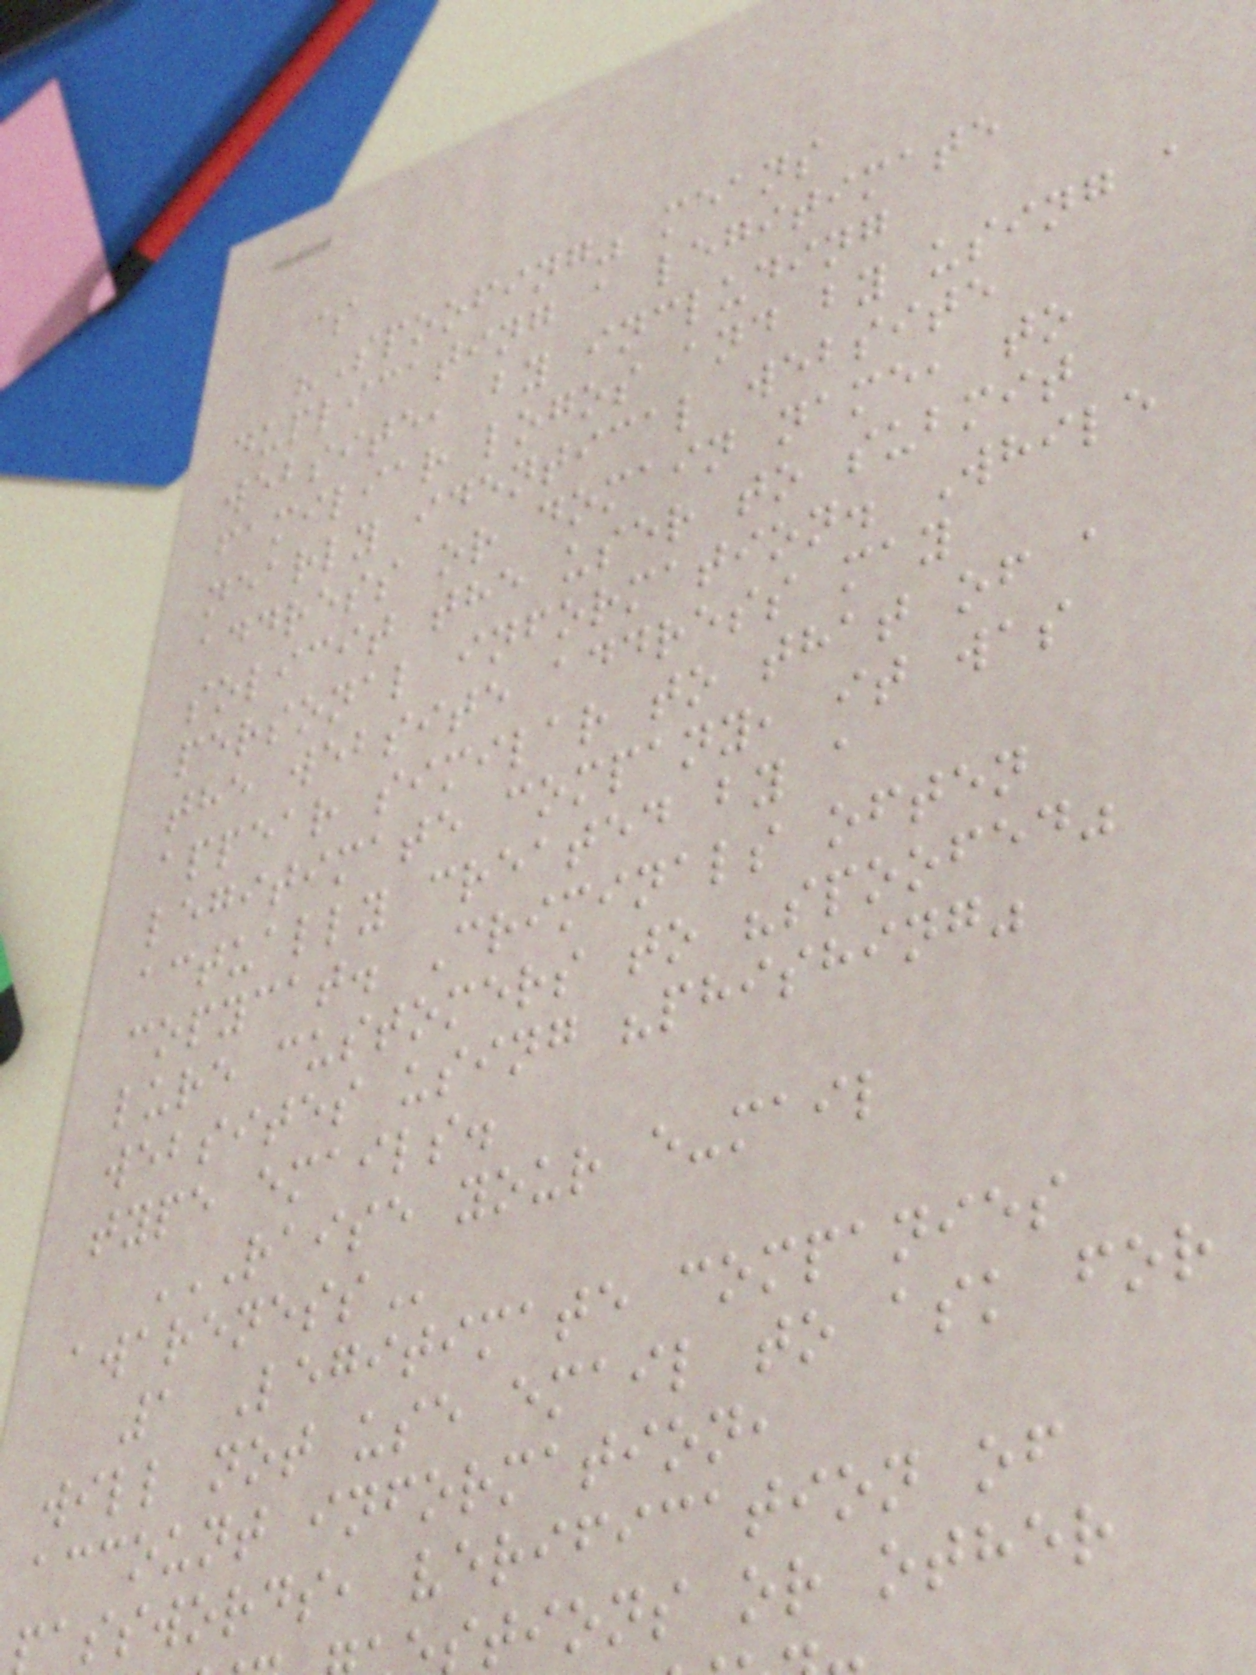$
"Spoofing" means
duplicating a legitimate
website, by including
familiar logos and by using a
nearly identical website
address or domain name, to
solicit the user to submit
personal information. While
the website address may
appear similar to that of a
legitimate company, it was
actually created by a
copycat. Criminals often
lure customers to "spoofed"
websites using "phishing"
type emails.
RAISE YOUR E-MAIL
1 Legitimate companies
will not use email to ask for
account information,
asswords, verification of
tions or other
